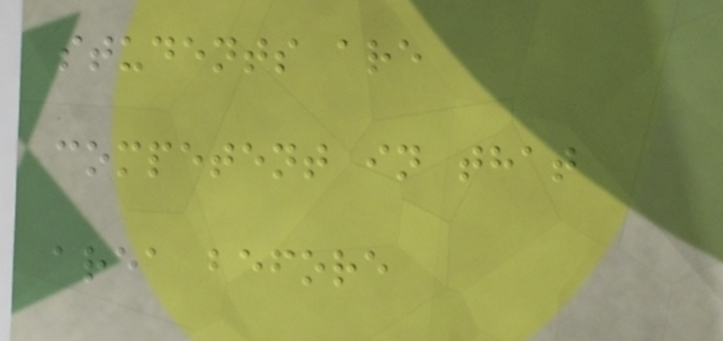students are
competent in that
area before
